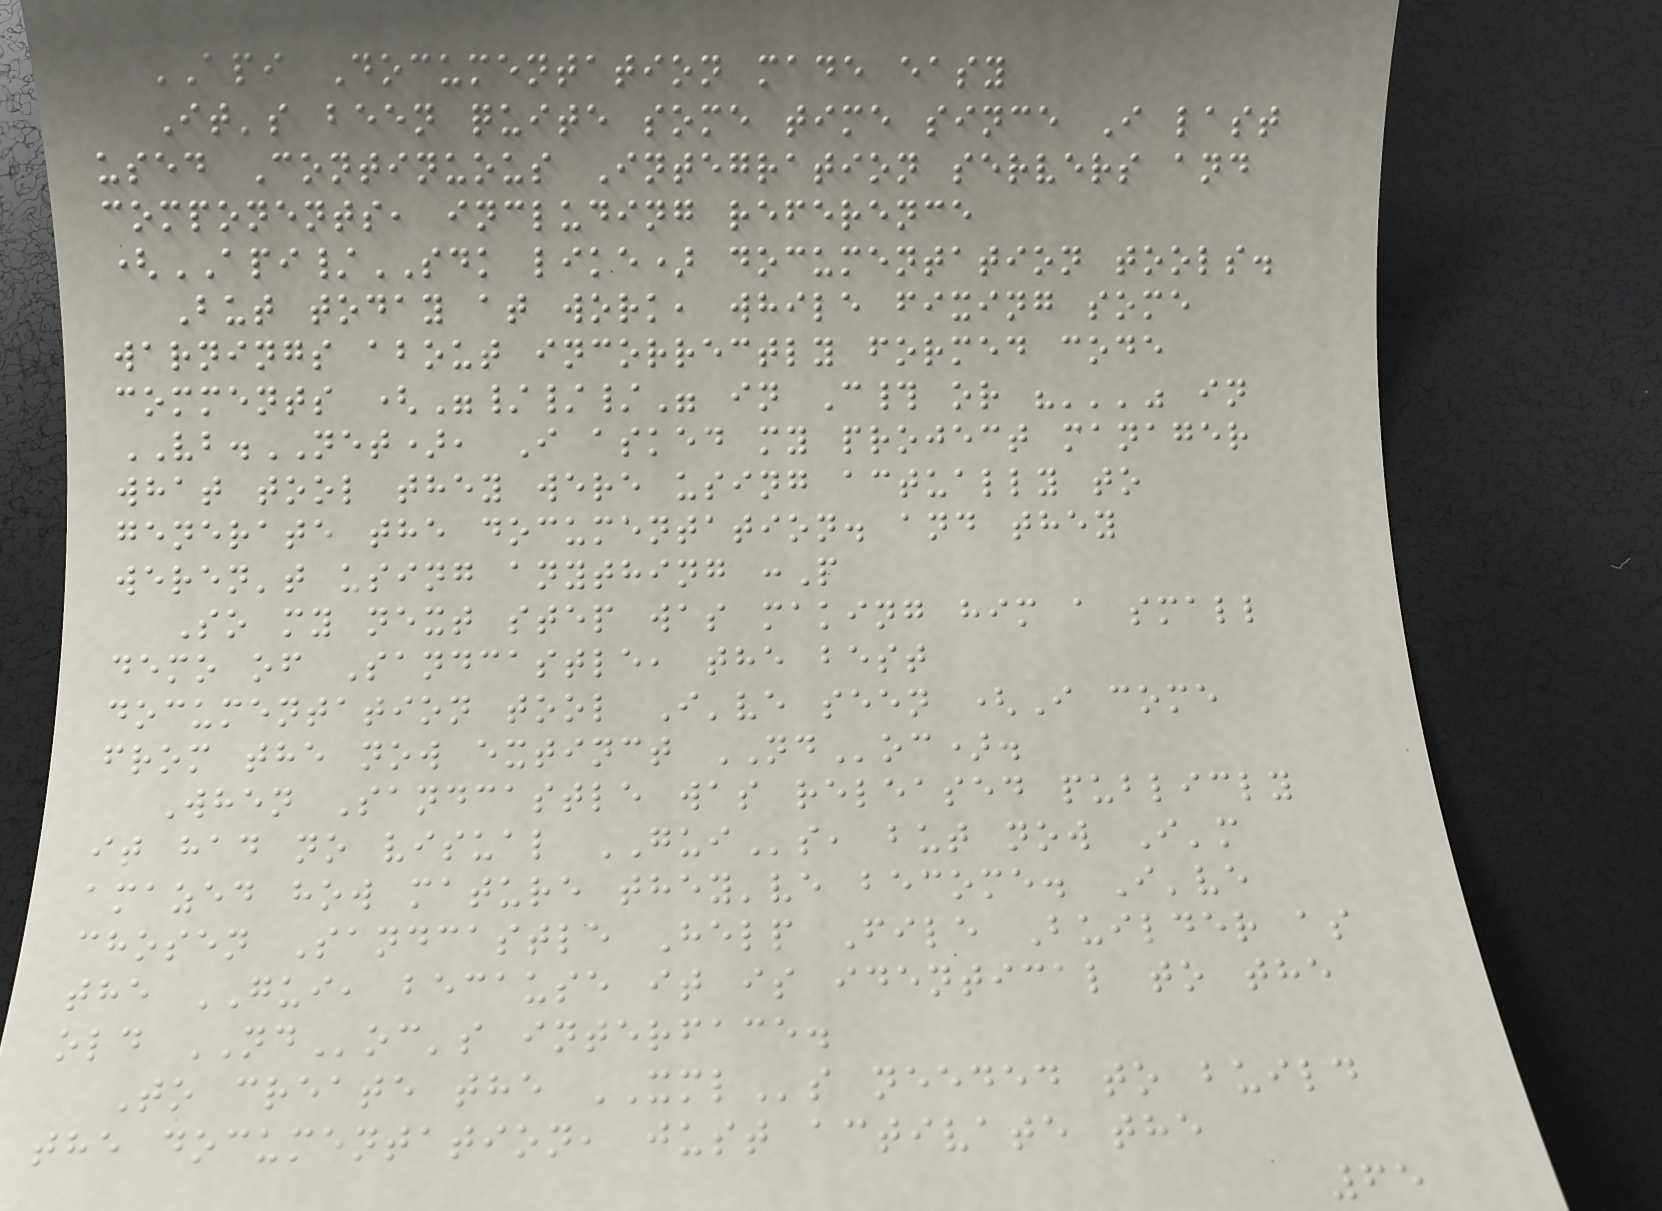API Documentation made easy
It's been quite some time since I last
used Continuous Integration servers and
components, including reference
(API/SDK like) documentation tools.
But today at work, while fixing some
warnings about incorrectly formed code
comments ("///" in C# or "'''" in
VB.NET), I asked my project manager
what tool they were using actually to
generate the documentation. and they
weren't using anything :P
So my next step was making him a small
demo of Sandcastle, the best
documentation tool I've seen (I come
from the now extinct NDoc).
When Sandcastle was released publicly
it had no visual GUIs, but now I'm
amazed how mature they've become. I've
chosen Sandcastle Help File Builder as
the GUI, because it is identical to the
old NDoc's interface.
To create the XMLs needed to build
the documentation, just activate the
65
